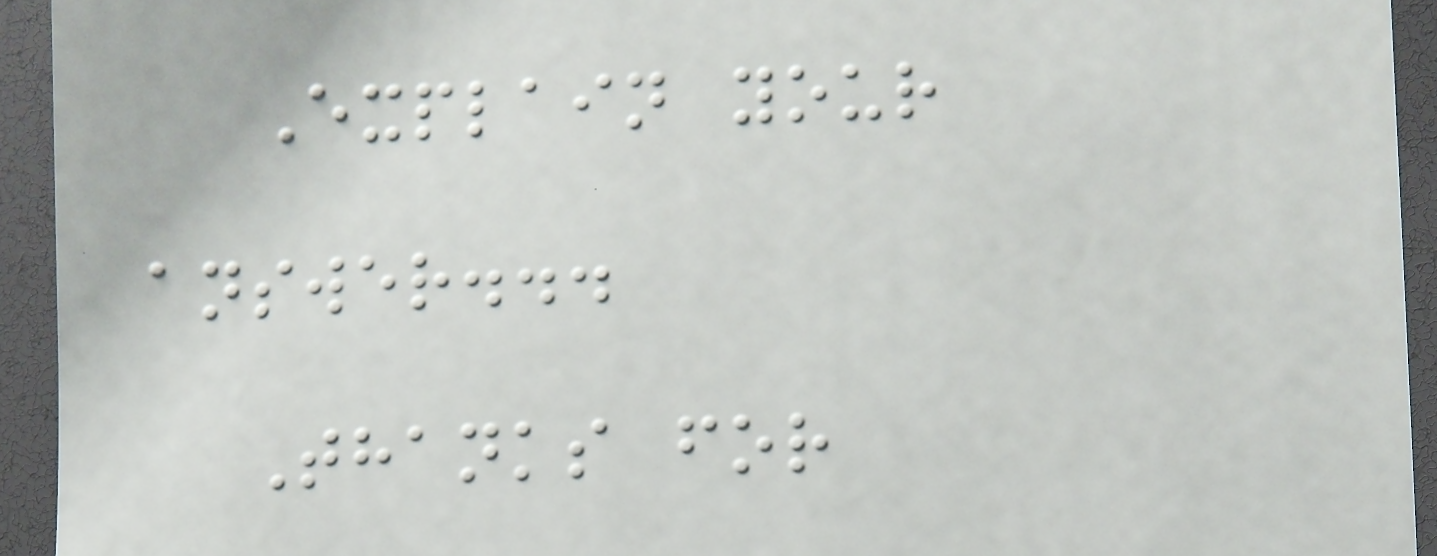Explain your
answer...
Thanks for
